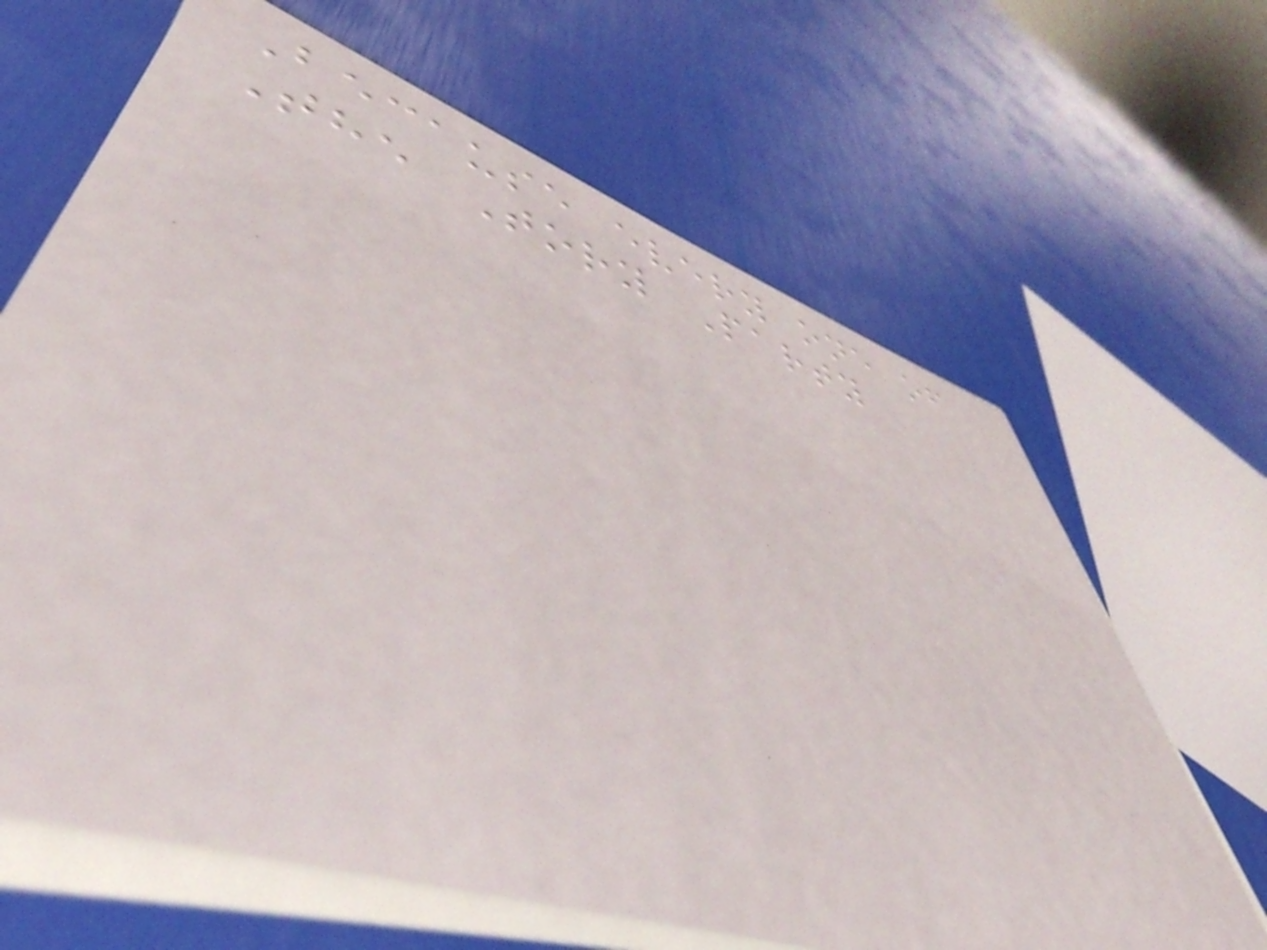Because every one of
The Tory Party
